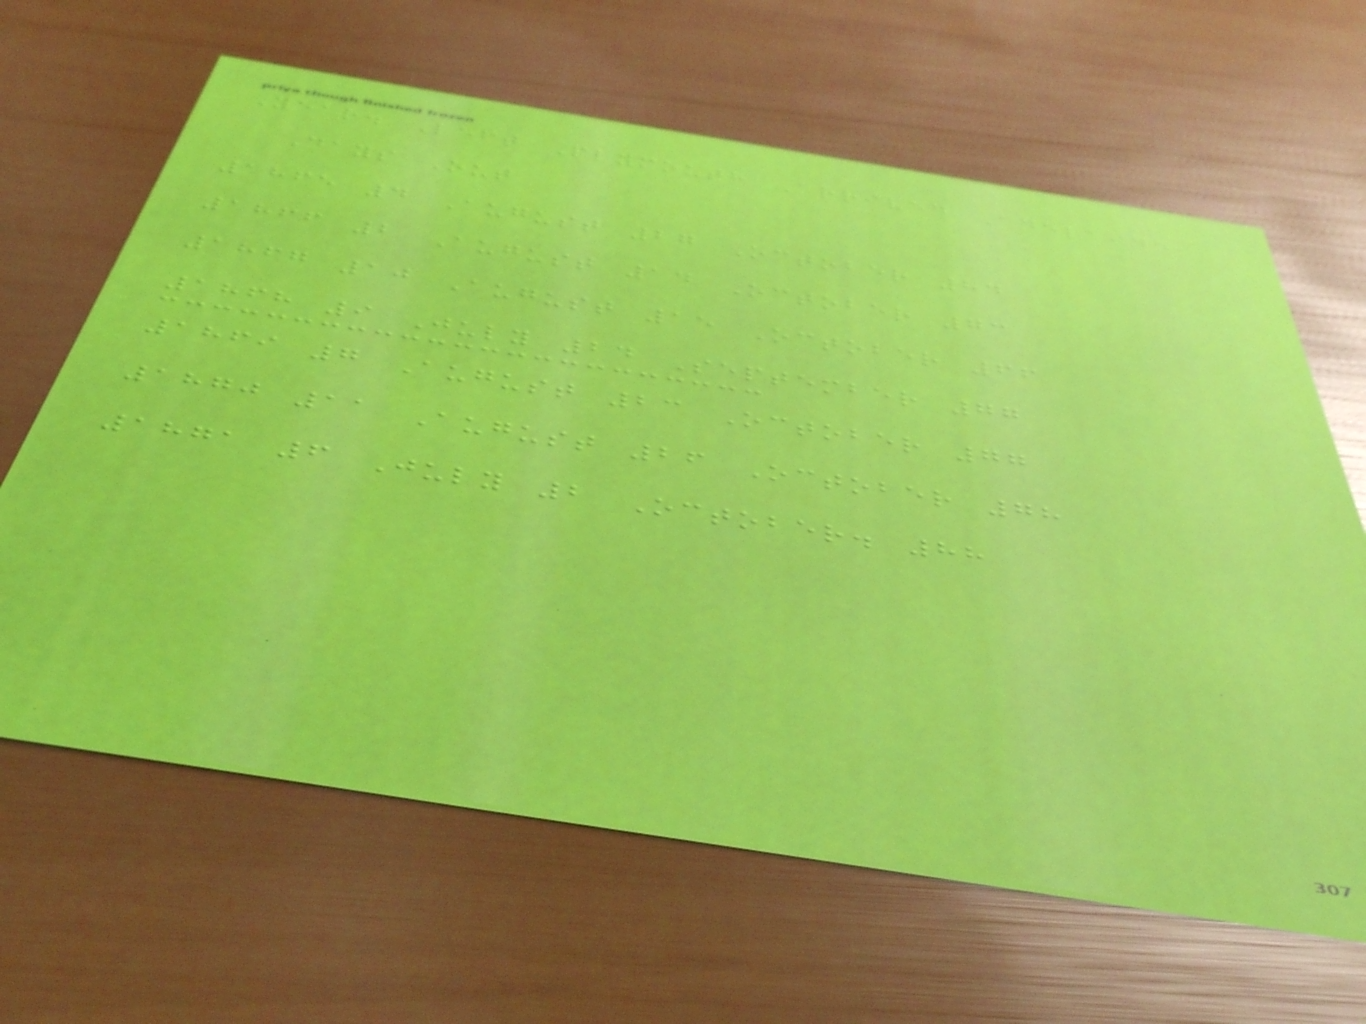Year. Left Plymouth Arrived Adelaide
Days Out
1865 4 August 27 October 84
1866 2 August 14 October 73
1867 10 August 15 October 66
1868 9 July 24 September 77
1869 7 August 23 October 77
1870 11 August 26 October 78
1871 6 July 2 October. 88
